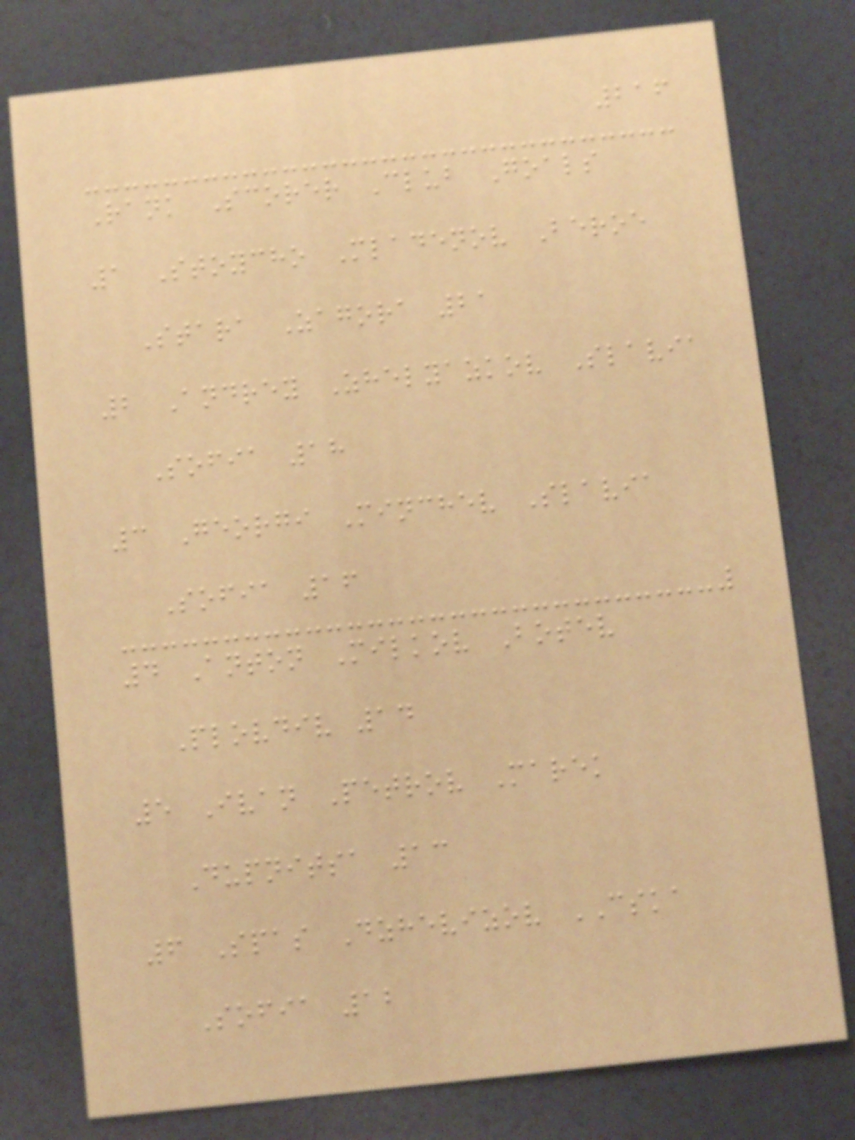216
Rank Scorer Club Goals
1 Stoycho Mladenov Beroe
Stara Zagora 21
2 Andrey Zhelyazkov Slavia
Sofia 18
3 Georgi Minchev Slavia
Sofia 16
4 Anton Milkov Botev
Plovdiv 14
5 Ivan Petrov Marek
Dupnitsa 13
6 Spas Dzhevizov CSKA
Sofia 12
